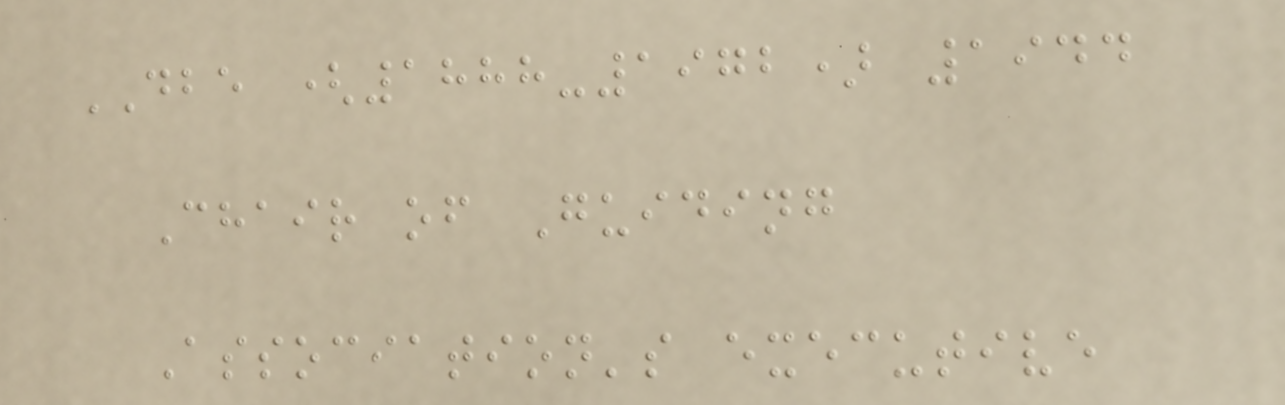DBE (1888-1972) 1944
Chair of Guiding
Association's executive
